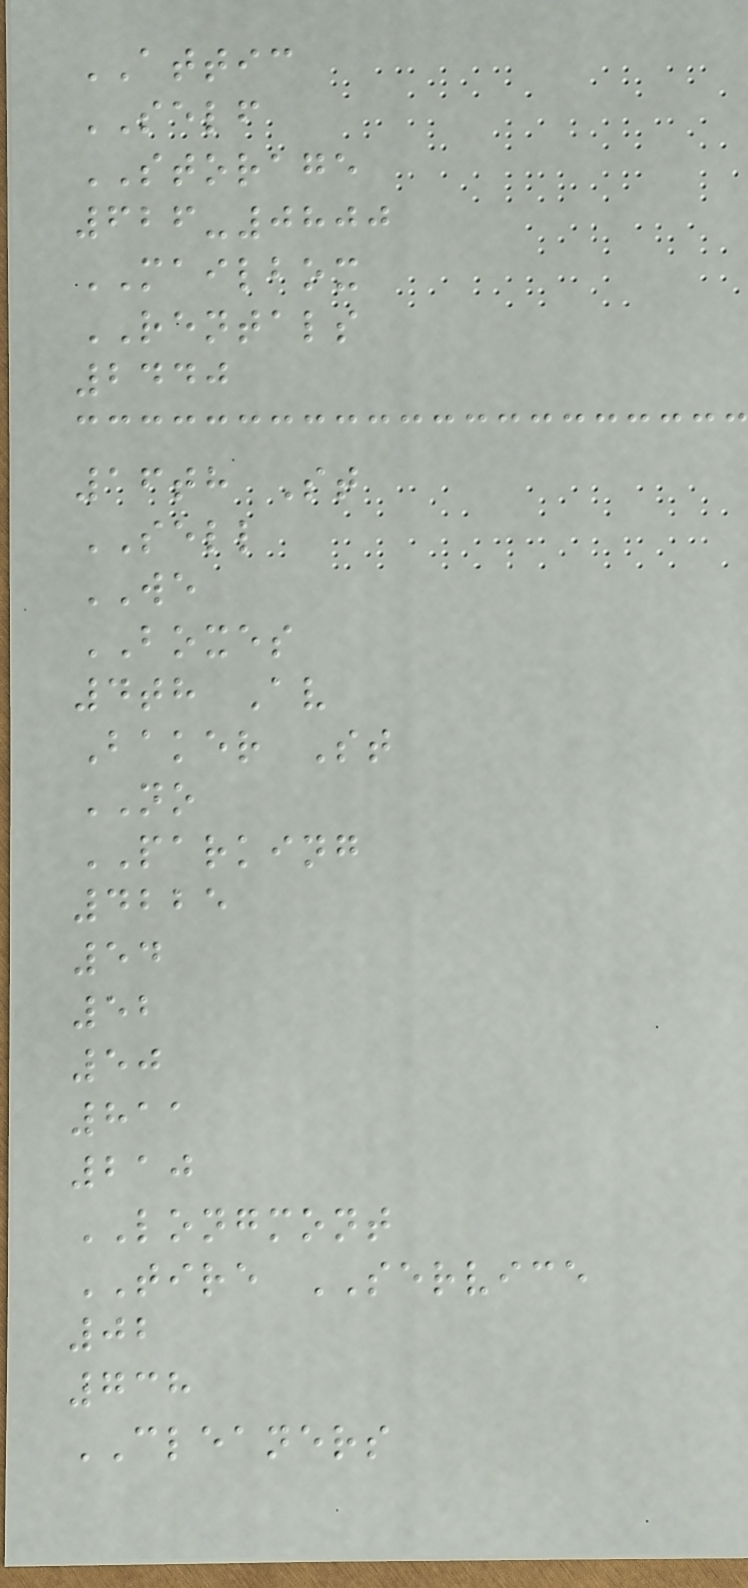ATTIC
SELF
STORAGE
626-0800
MAILBOX
RENTALS
2440
16th St
SELL
WE
BOXES
4th Av
Baker St
NO
PARKING
4225
54
52
50
811
210
LONGMONT
TIRE SERVICE
02
738
CLEANERS
